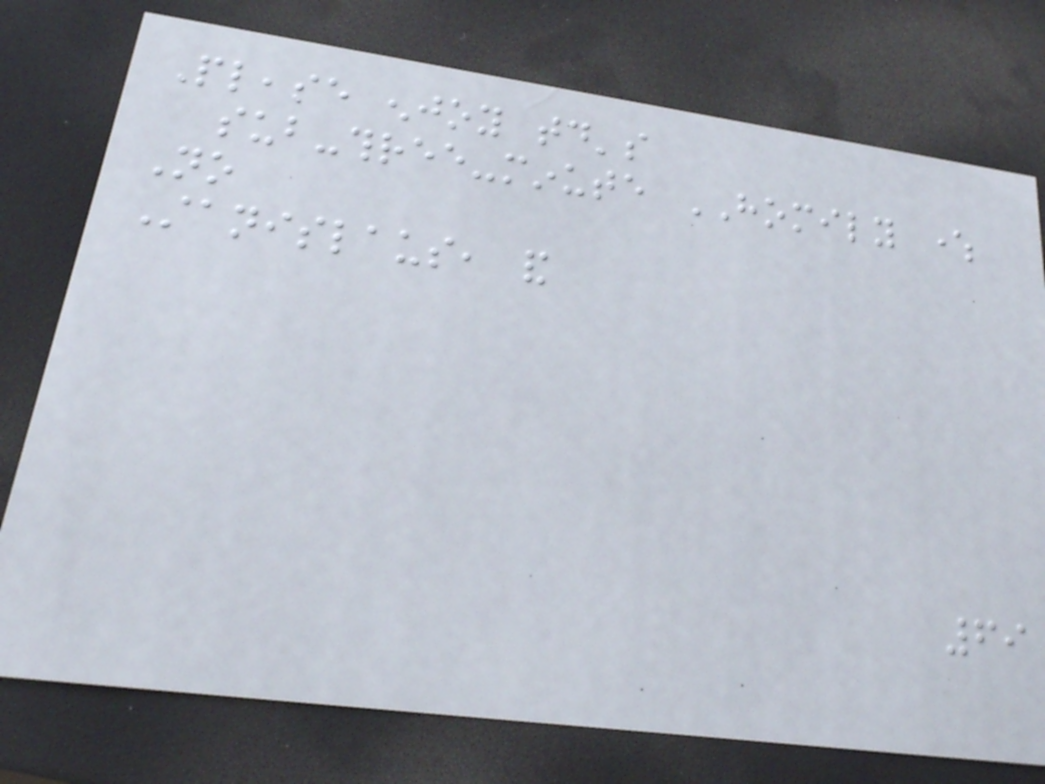Please enjoy today's
sub-three-minute HOMILY where
No
Stanislaus, and
69
